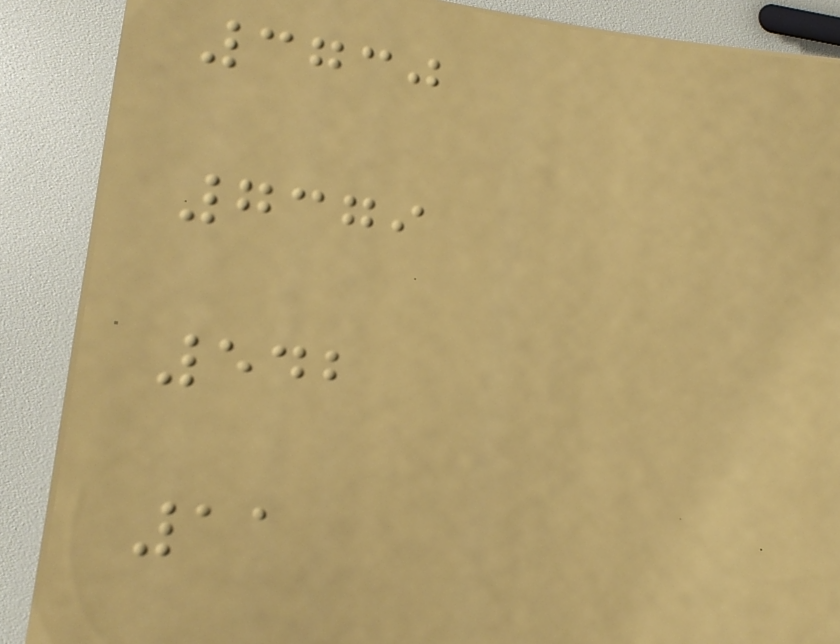3730
7379
542
11
